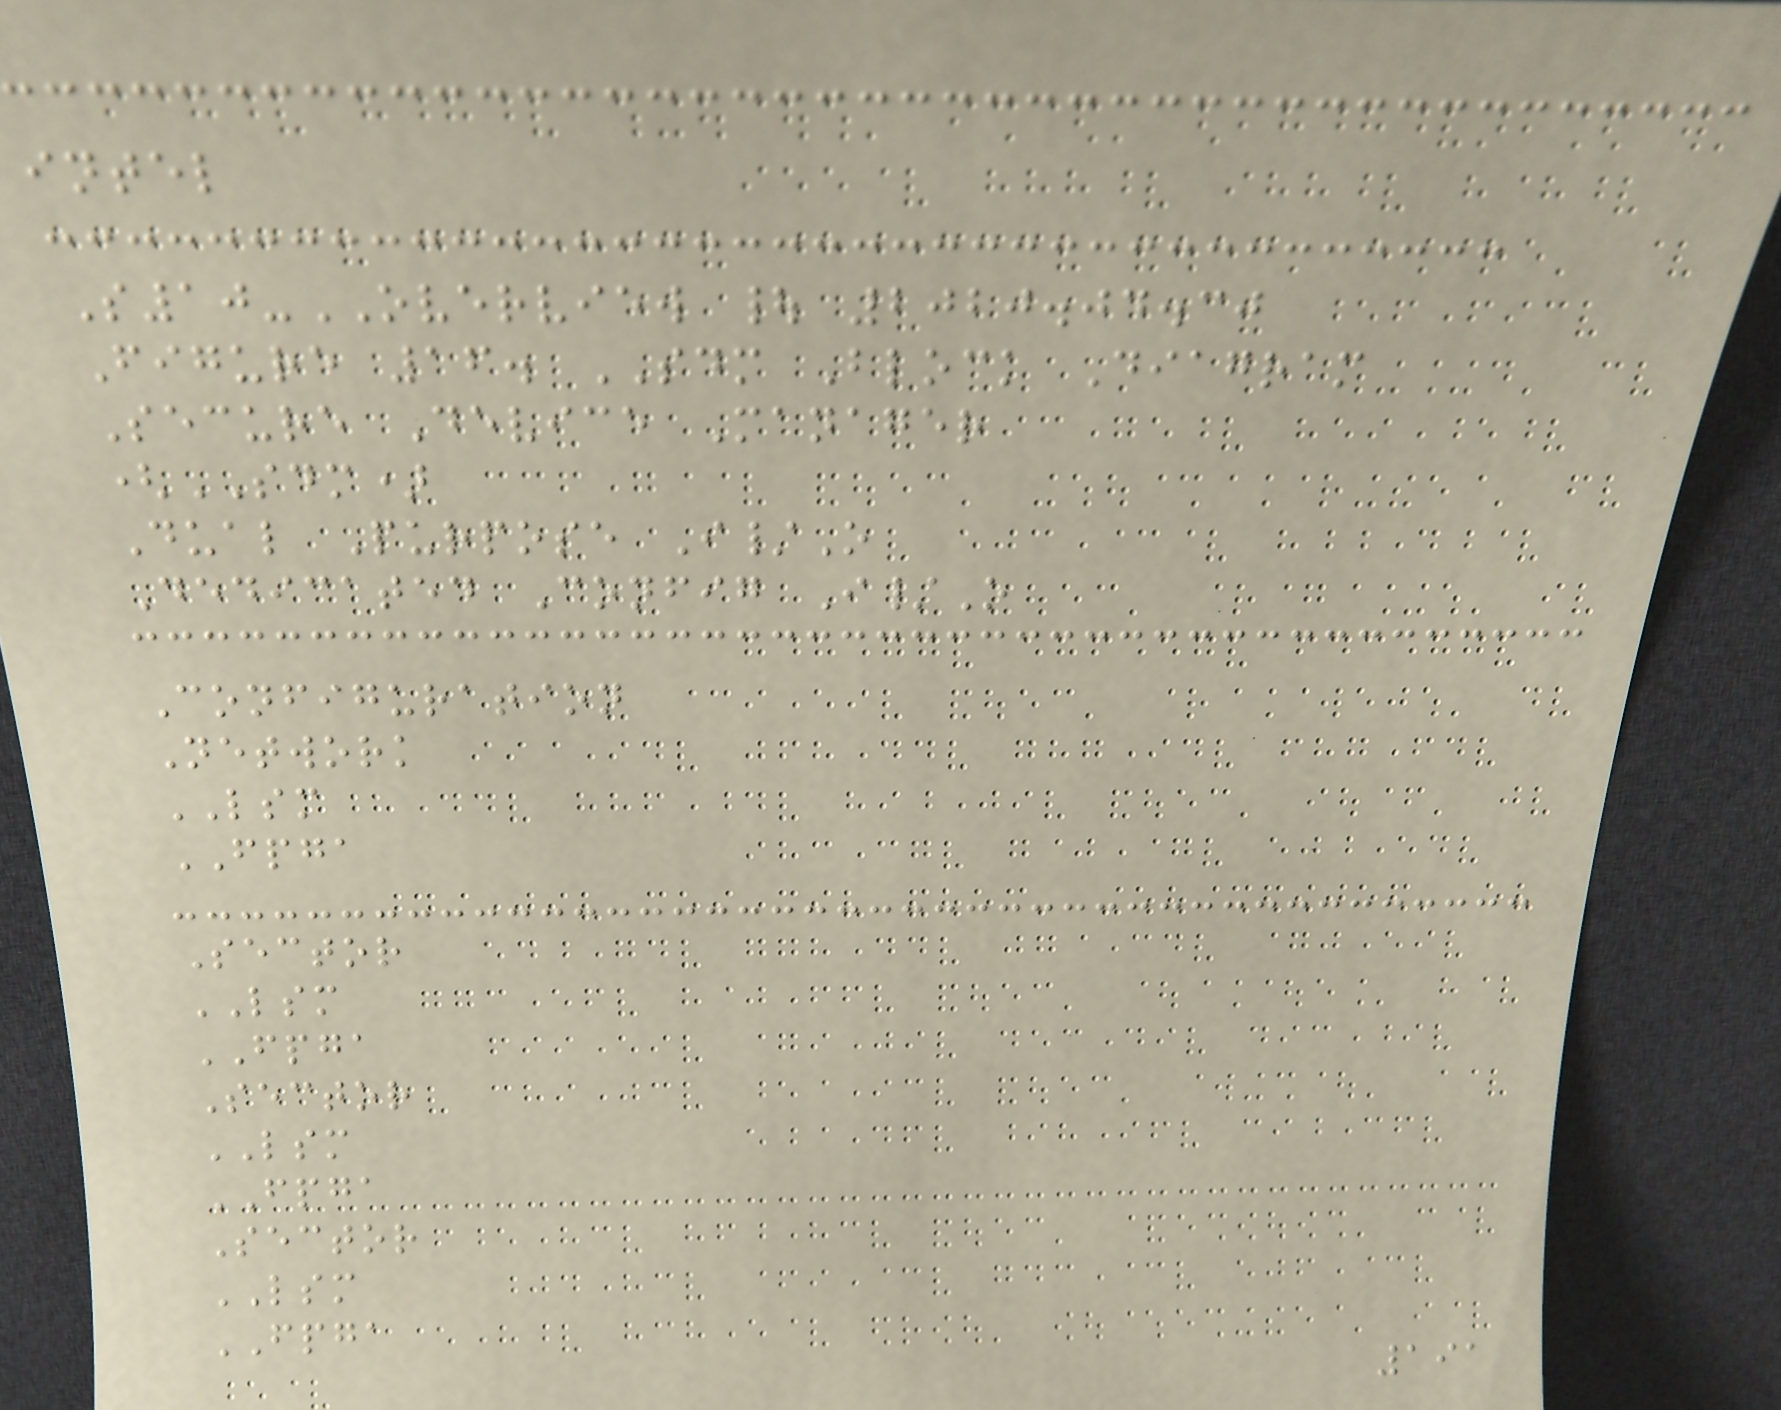intel
S10-OVERVIEW | 2020.04.30
Figure 16. SDM Block Diagram
Secure Device Manager
(SDM)
Dual Purpose I/O
Dedicated Config I/O
Configuration
Network
LSM
FPGA
Sector
LSM
FPGA
Sector
LSM
FPGA
Sector
LSM
FPGA
191
